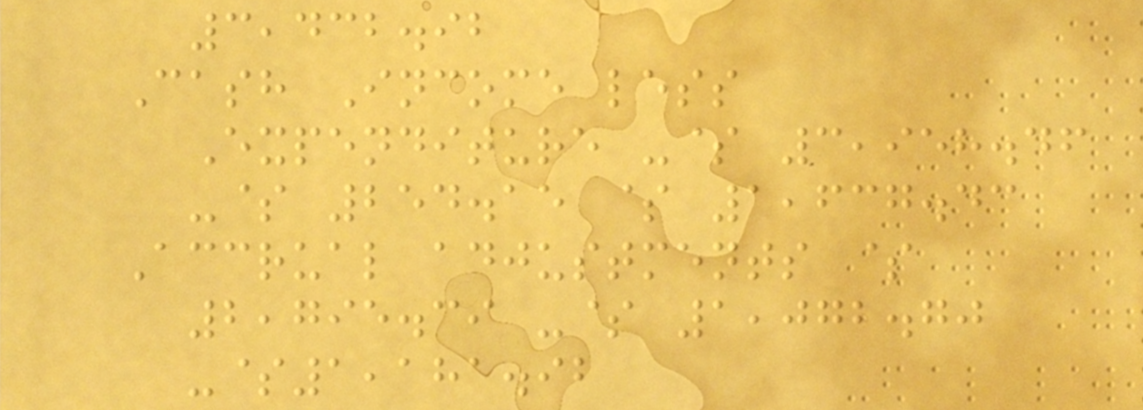3,432.92
Cash Income less
Expenditure -$ 3,958.46
-$ 254.15 $ 1,637.43
Accrual adjustments $
2,795.39 -$ 1,072.70
-$1,181.92
